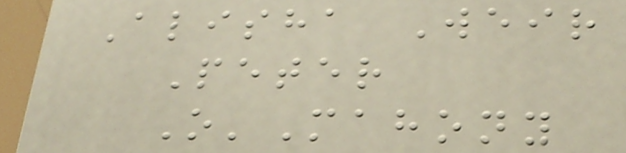Alisha Weir
Peter
O'Mahony
